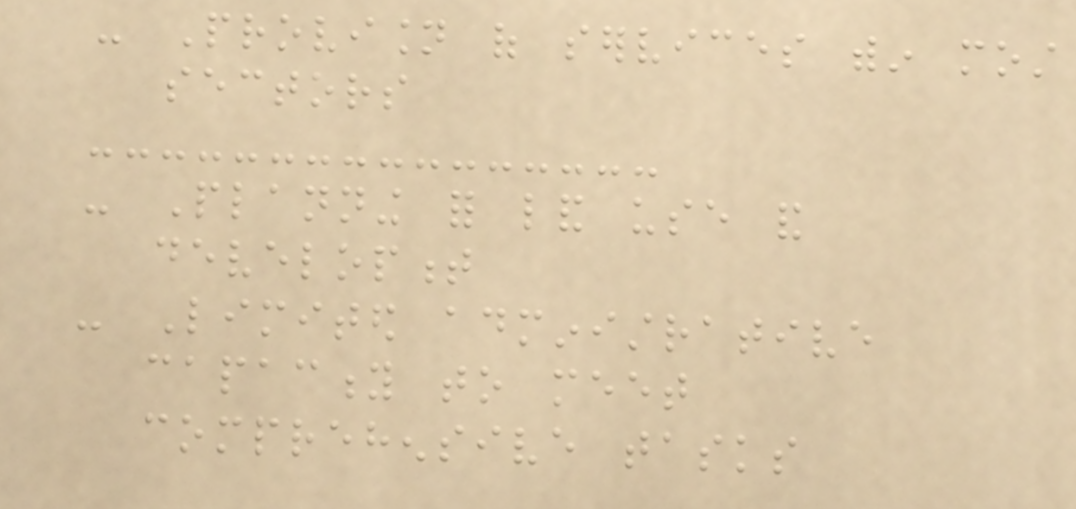- Provision of services within most
sectors
- Planning for land use and
development
- Limited administrative
capacity to meet
comprehensive tasks
